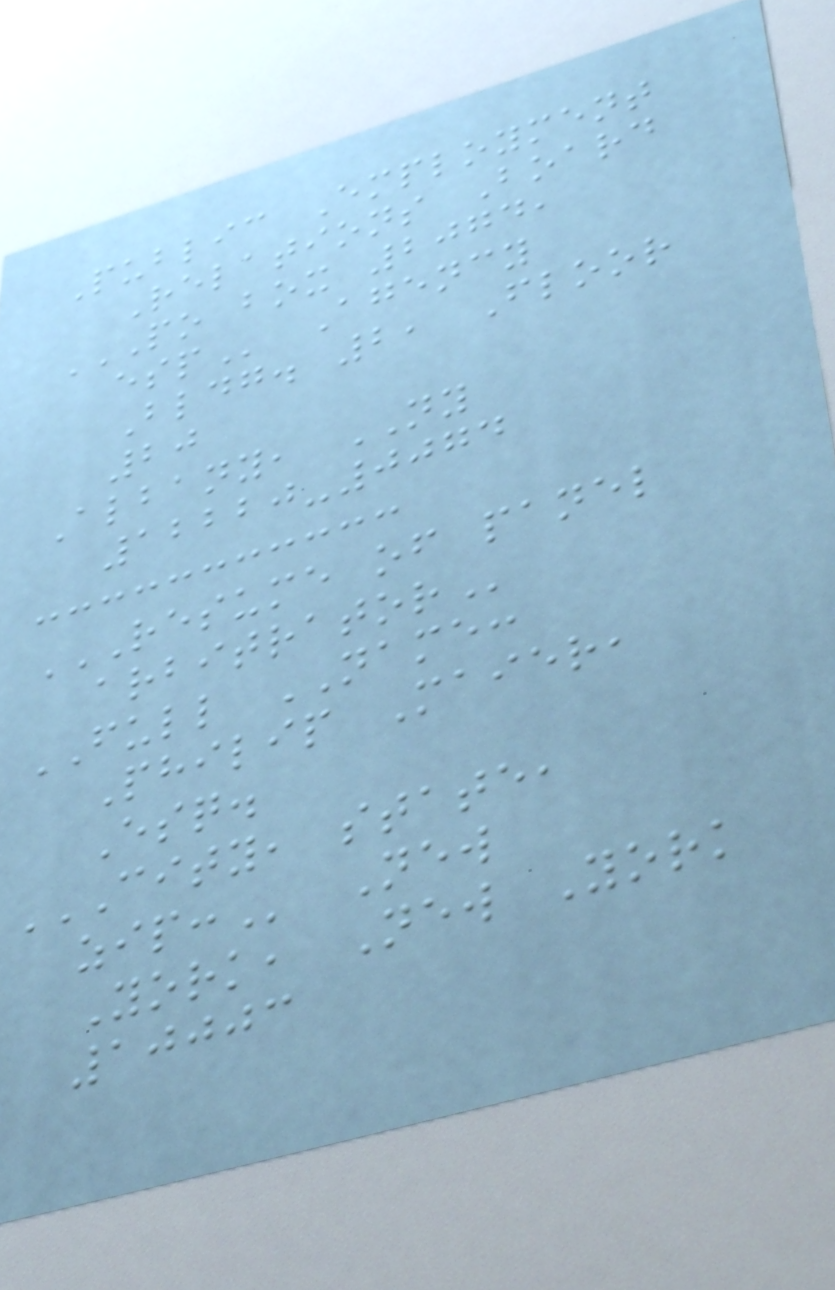Public Employment
Relations Board
PO BOX 2074,
ESP Agency
Bldg. 2, Floor
20
Albany, NY
12220-0074
RESUME OF PANEL
ARBITRATOR
FULL NAME:
Philip Maier,
Esq.
CITY, STATE,
ZIP: New
York, New York
10003
